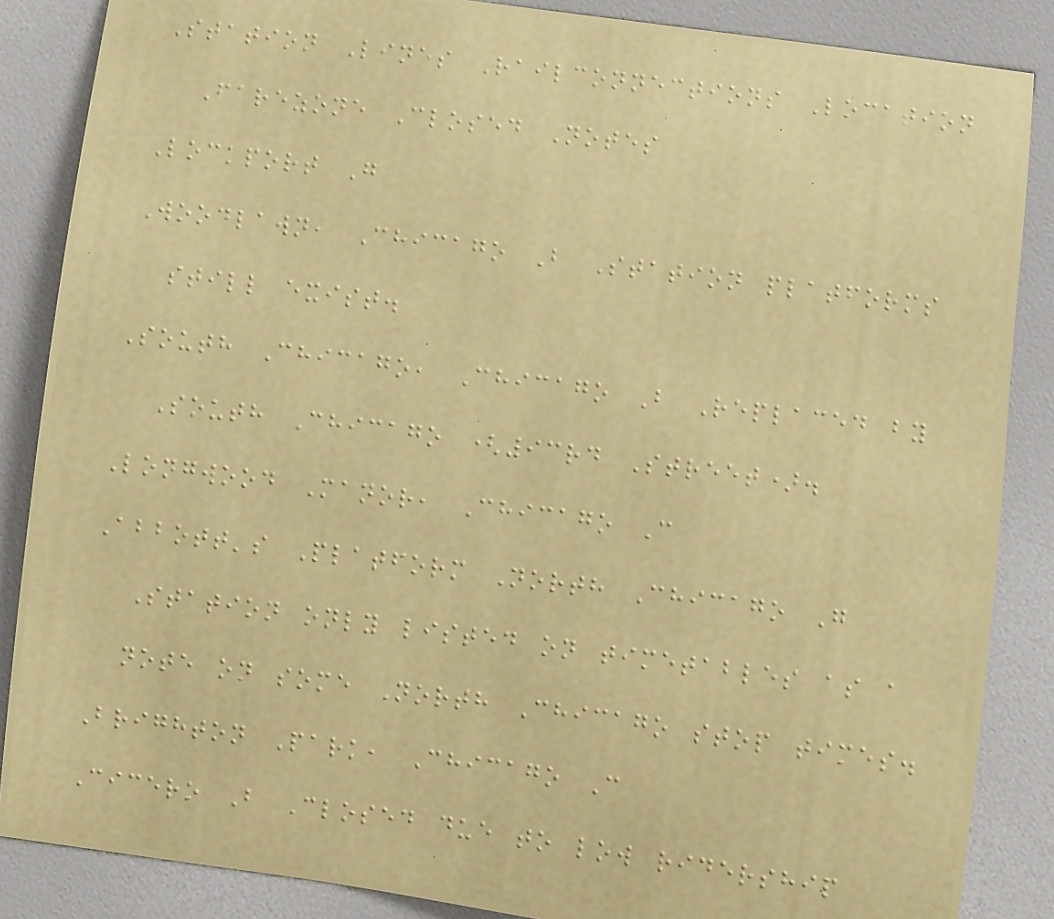Station Lines Railconnections Location
Farezone Closed Notes
Lockport G
Woodlawn, Chicago B Station platforms
still exist.
South Chicago, Chicago B Replaced by
South Chicago (93rd Street).
Longwood Manor, Chicago C
Abbott's Platform North Chicago G
Station only listed on timetables as a
note on some North Chicago stop times.
Brighton Park, Chicago C
Cicero B Closed due to low ridership
